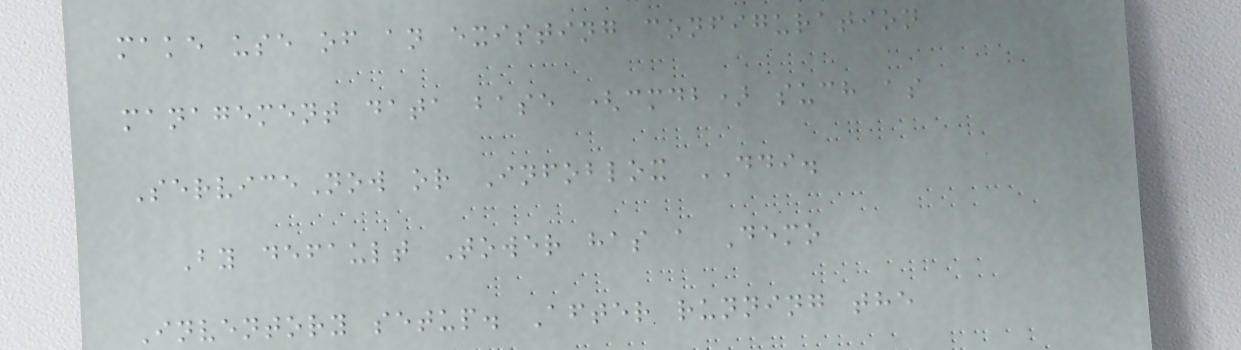make use of an existing configuration
management data base (cmdb) such as
ServiceNow or Infoblox DDI.
By default Tower has a Demo
Inventory setup. After running the
